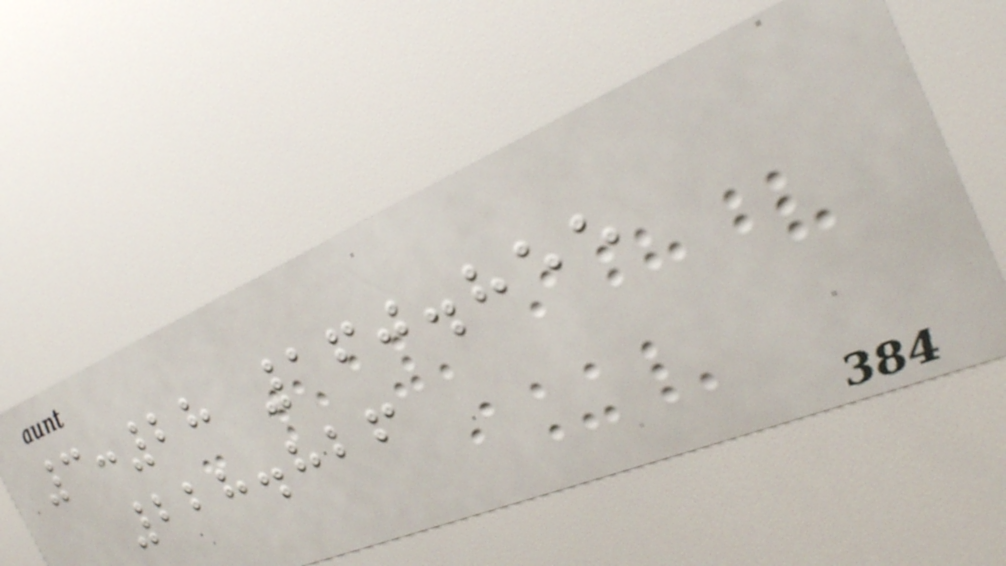3:28 160.855
228.826
